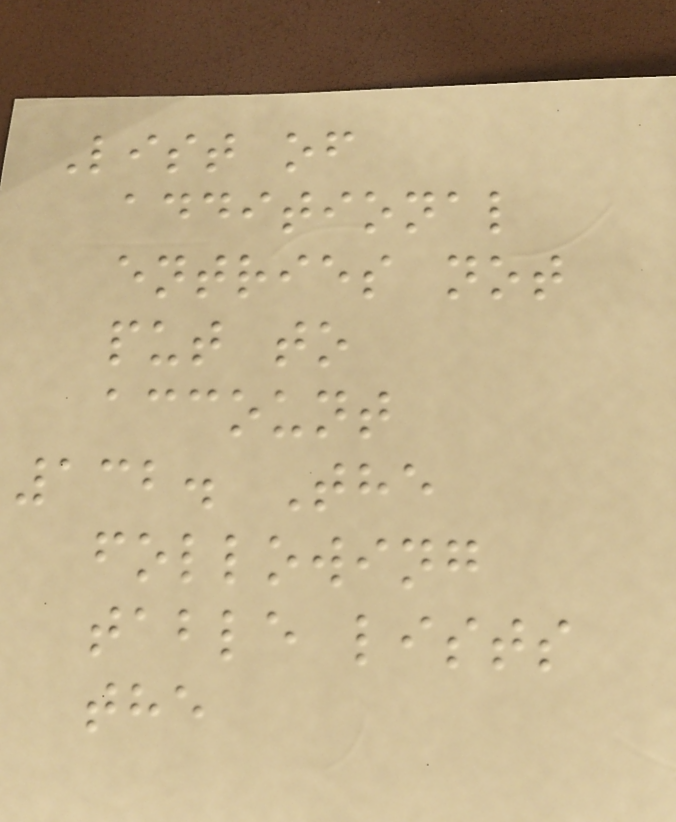List of
additional
entries not
put to
account
132. The
following
table lists
the
